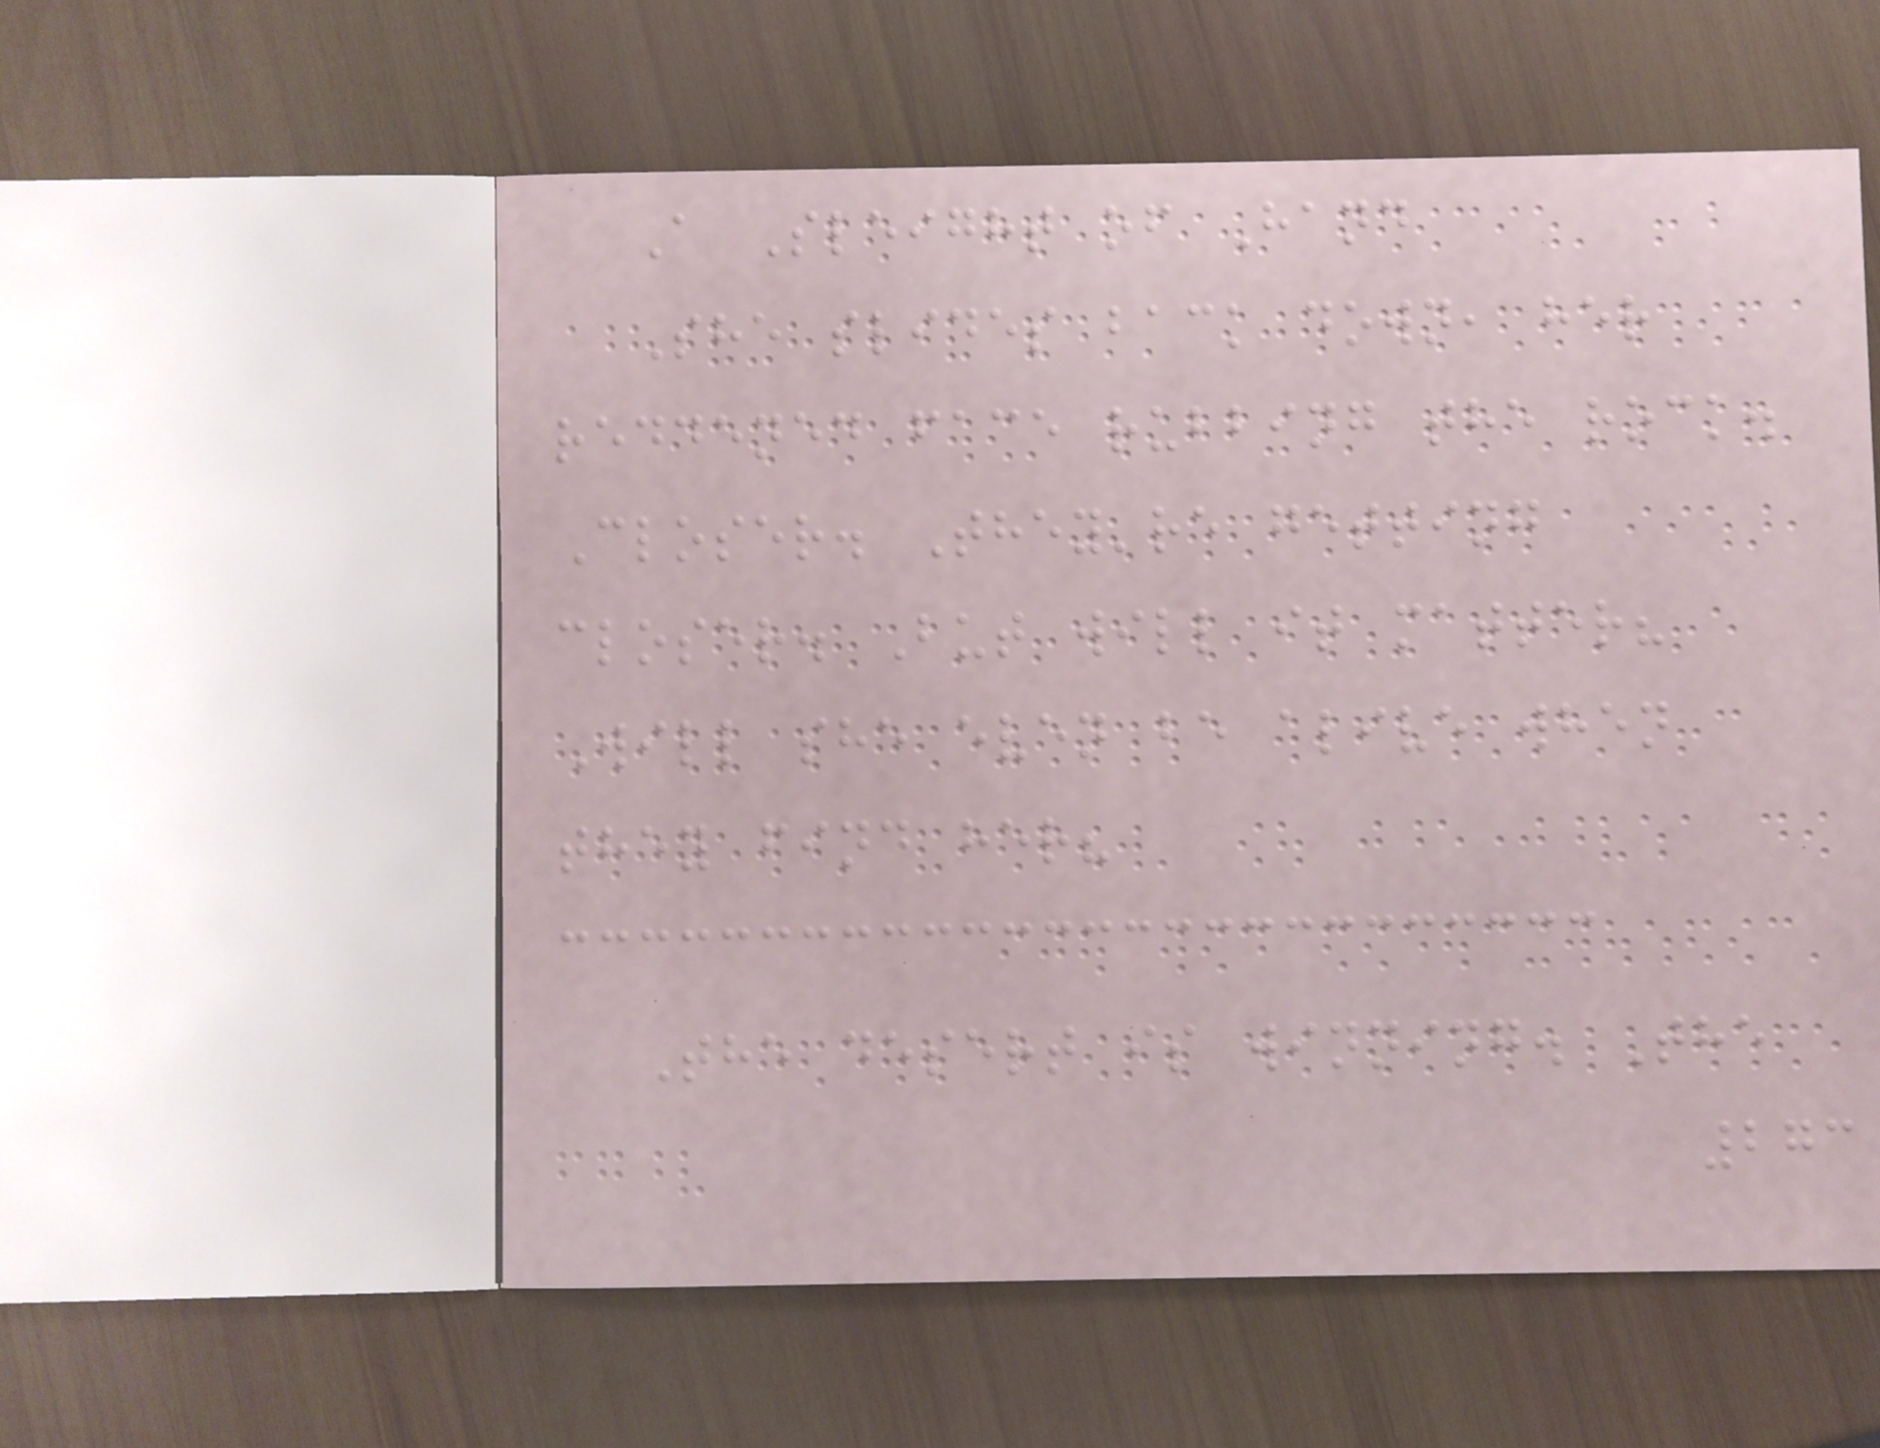A Sleight of Hand
She slides back down, her
reddened face rubbing the rock.
Closer. They're getting
closer. But will it matter?
Will she even be alive when
they find her?
The desert is winning. The
273
